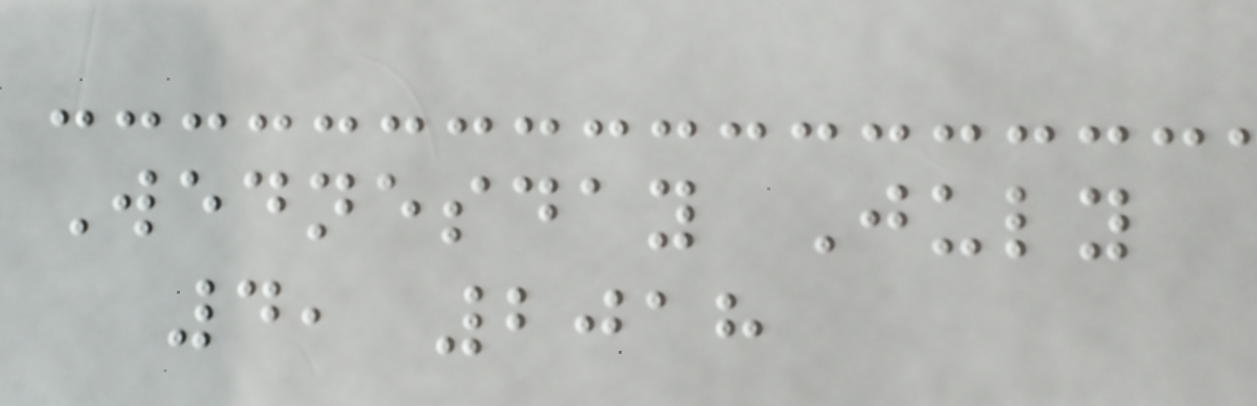Wednesday July
4, 2018
